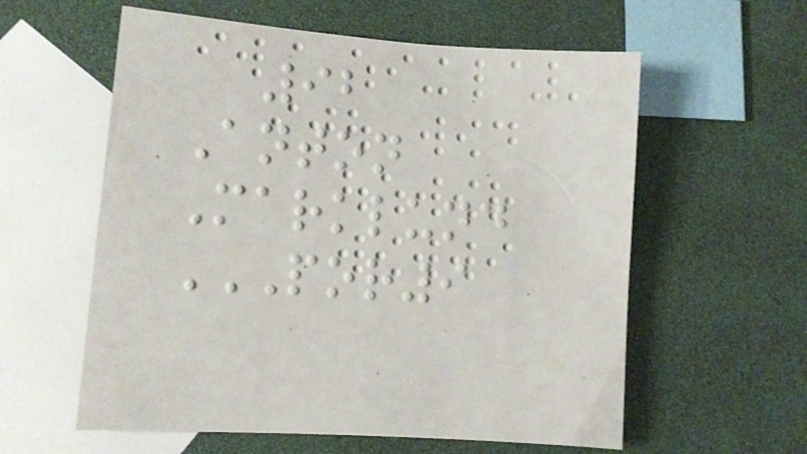92
Anton
Marklund
POR9
